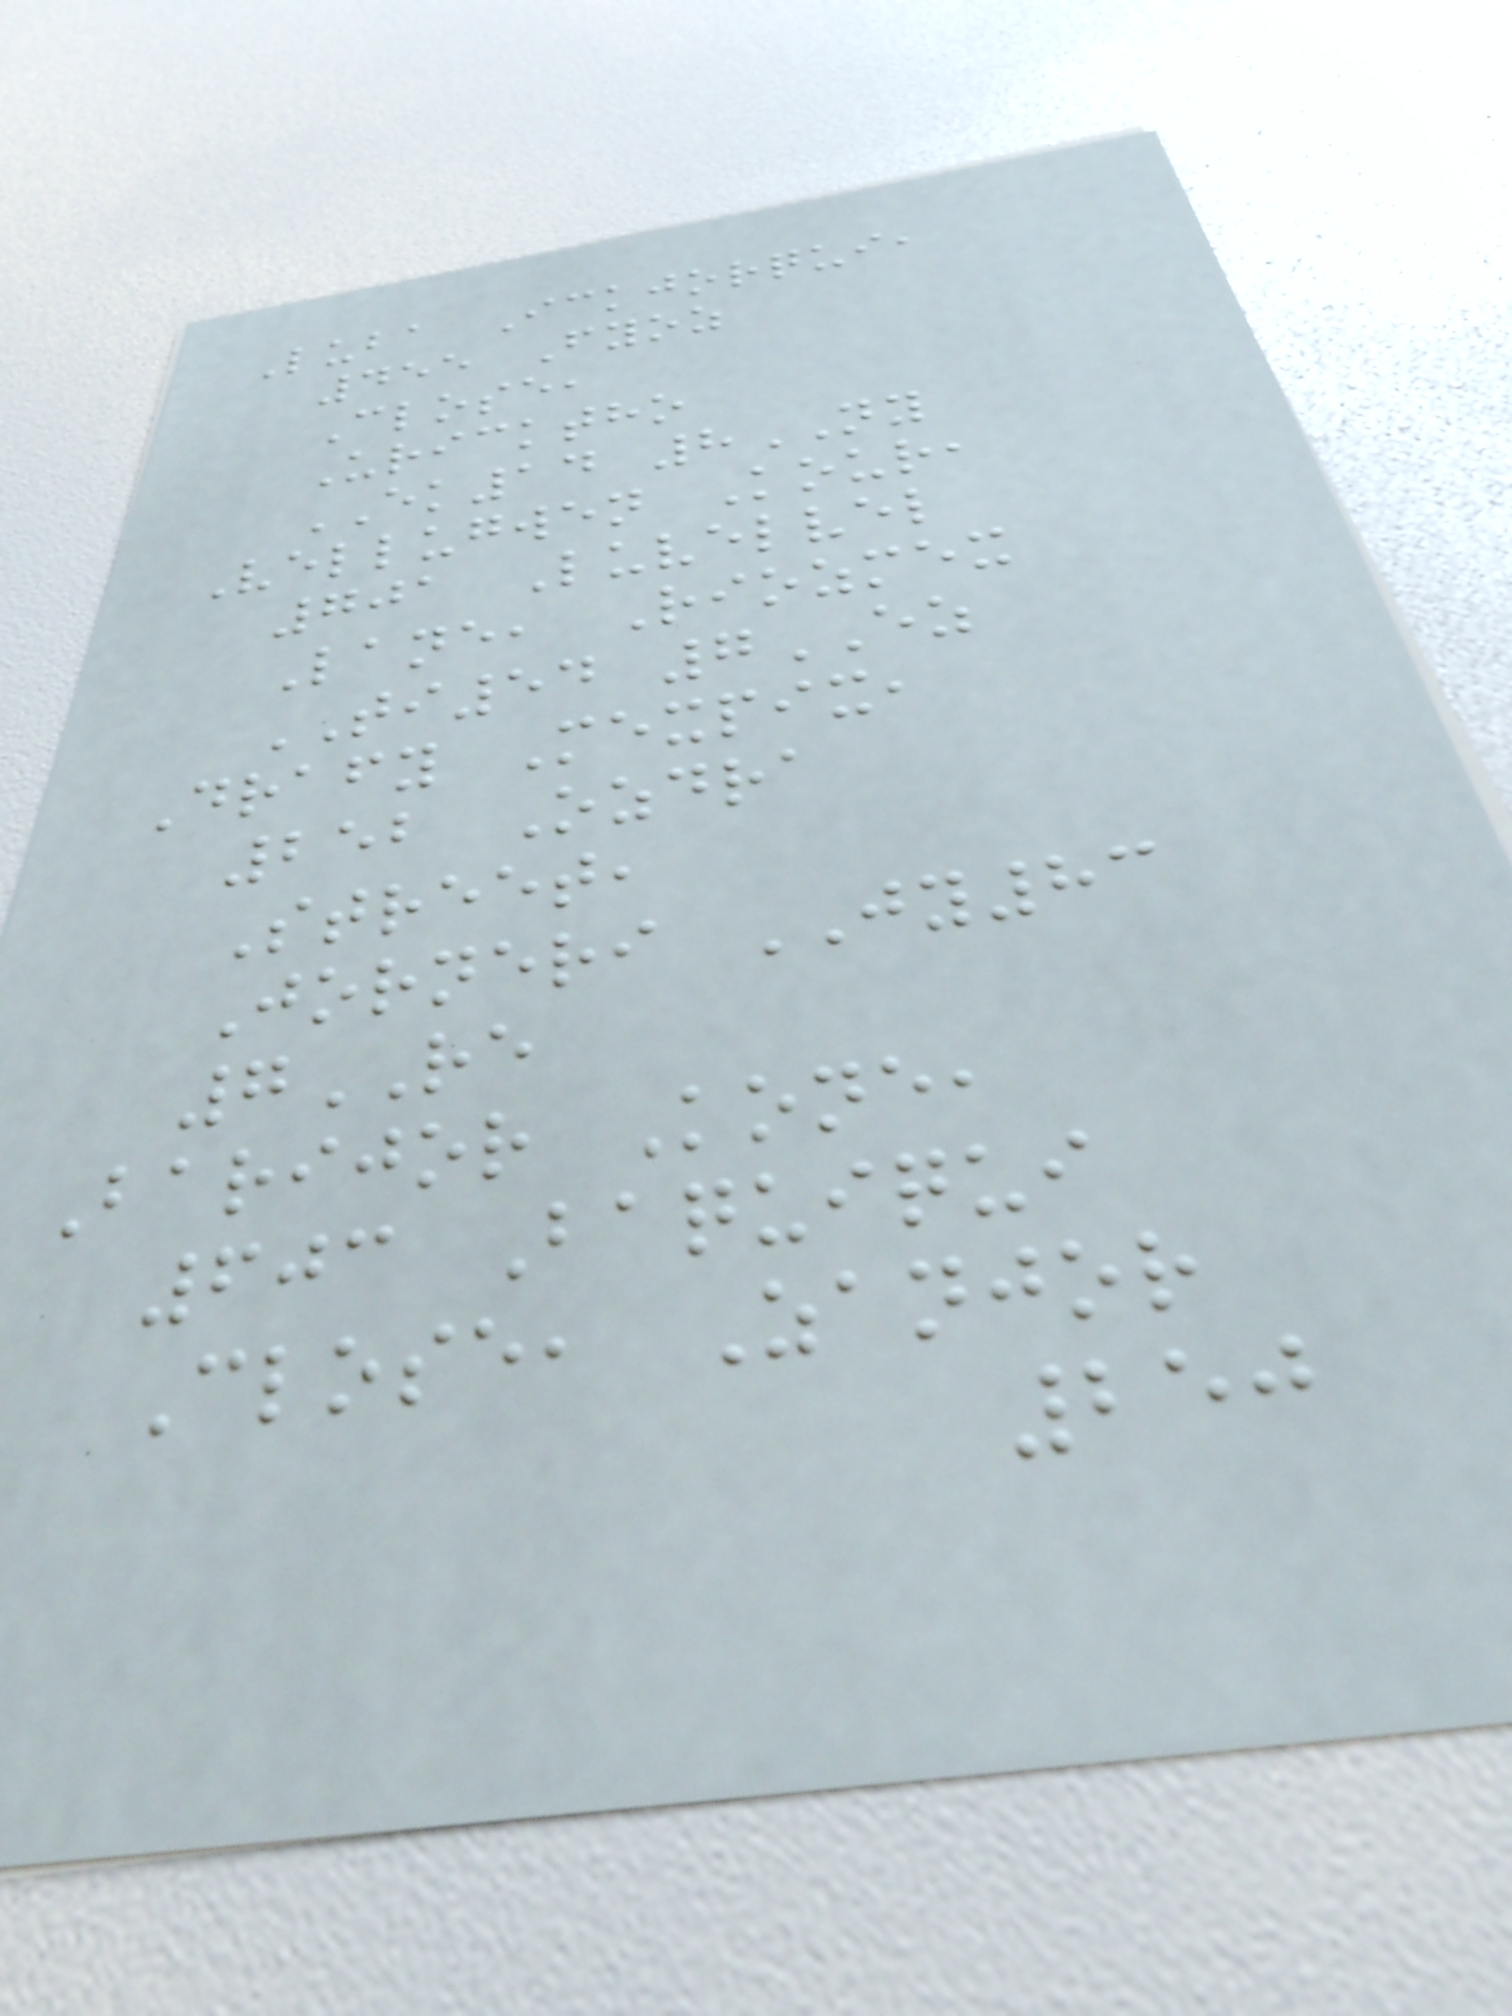Luba Ickjorqui,
455 Fyoz
Close,
Uricktho
EK14 8NY
Vellugwen Kour,
701 Luvelvel
Lane, Riozmex
TI54 7EZ
Drafy Mexpix,
252 Ozdra
Street,
Jorneri JY83
7RE
Barijor Kone,
603 Baquiqui
Close, Zanjor
250
